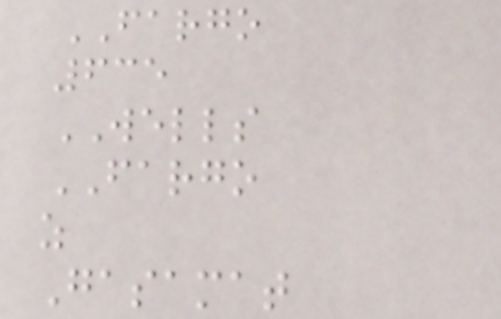FARGO
635
WELLS
FARGO
z
Gasamat
